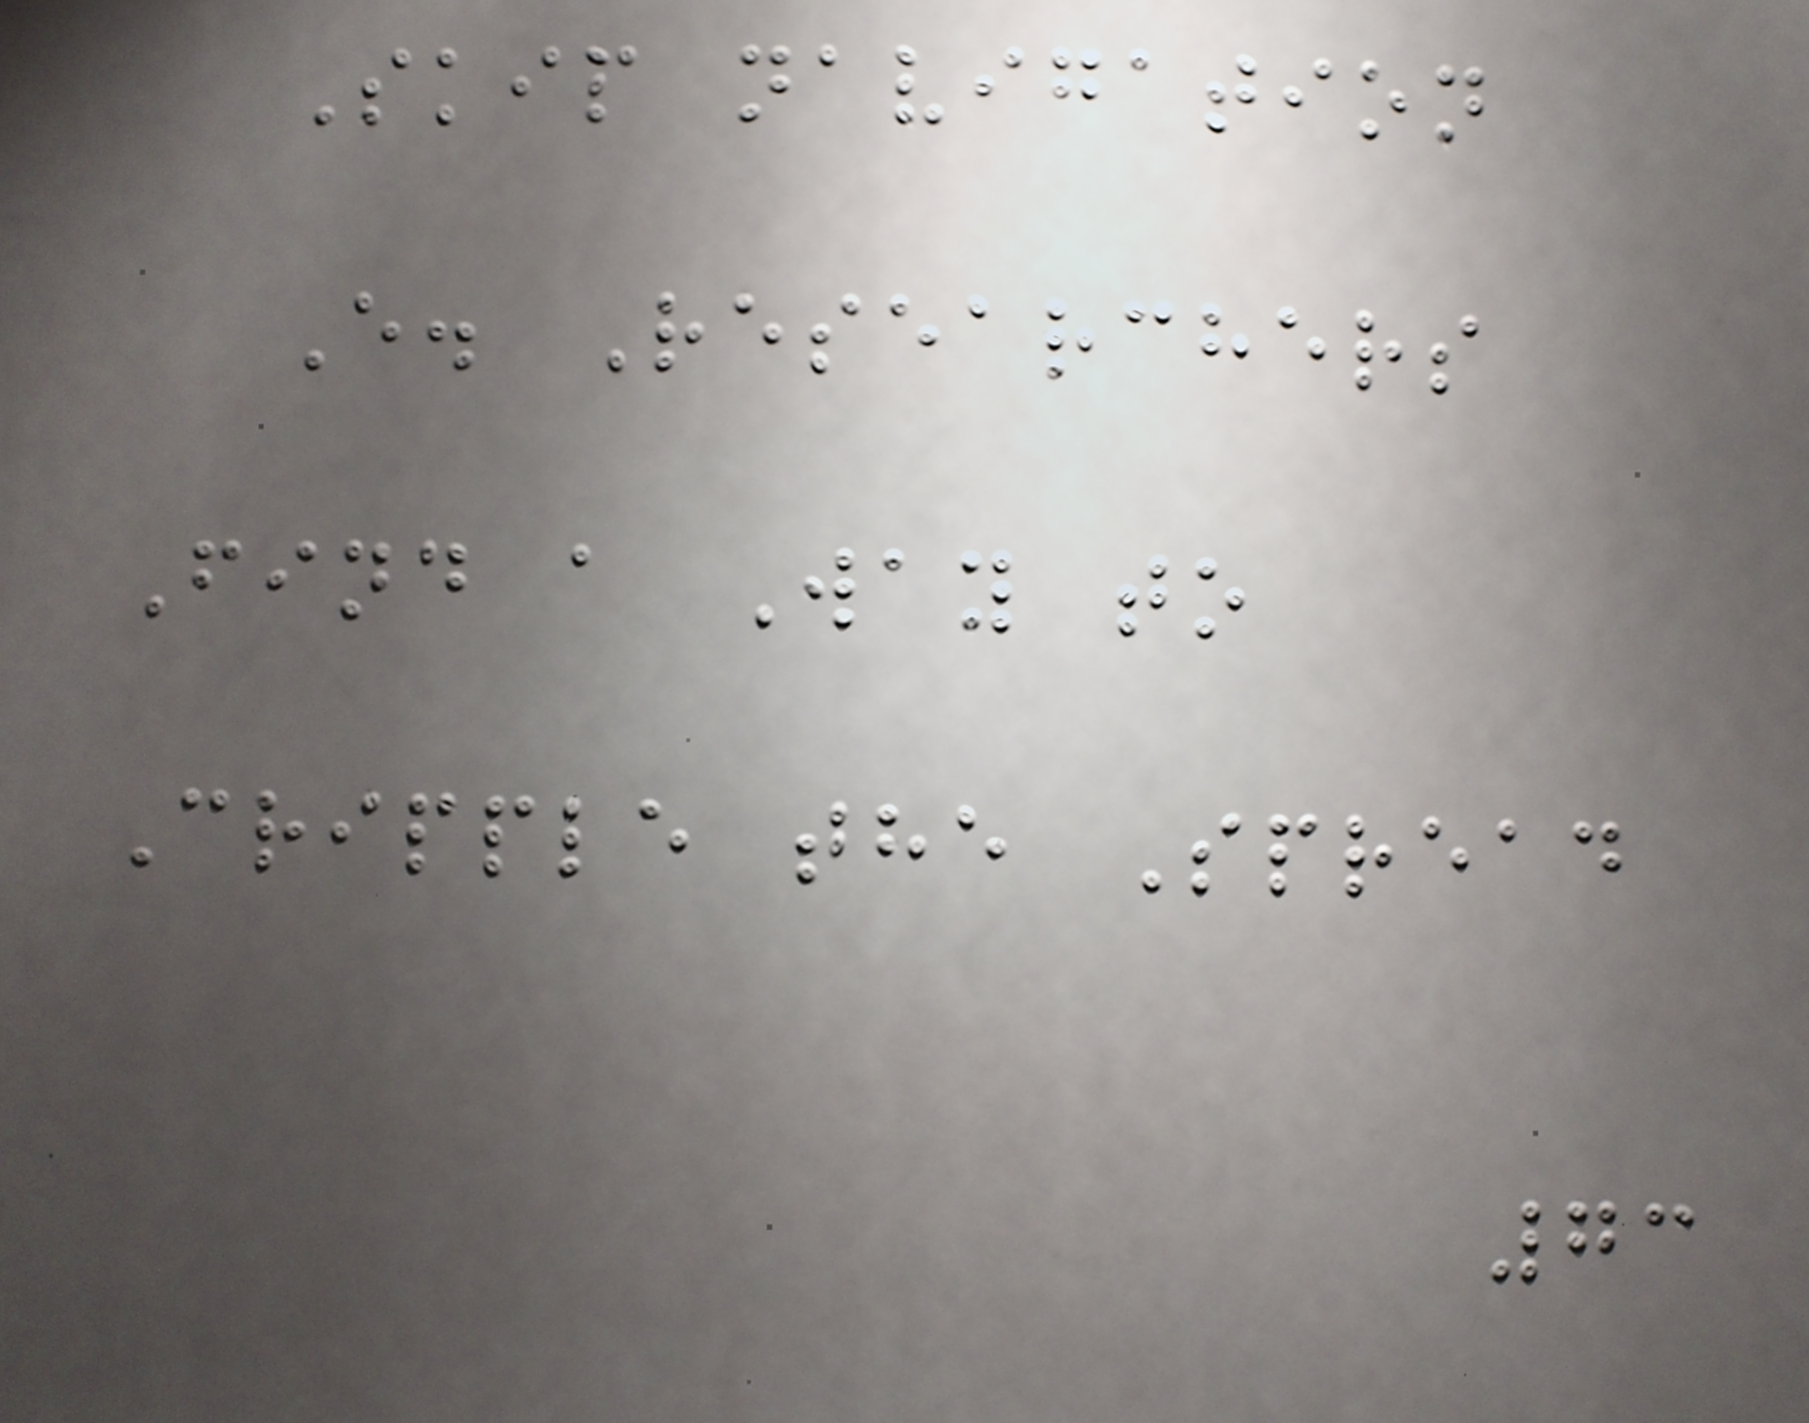Skip navigation
E. Researchers
Find a Way to
Cripple the Spread
73
